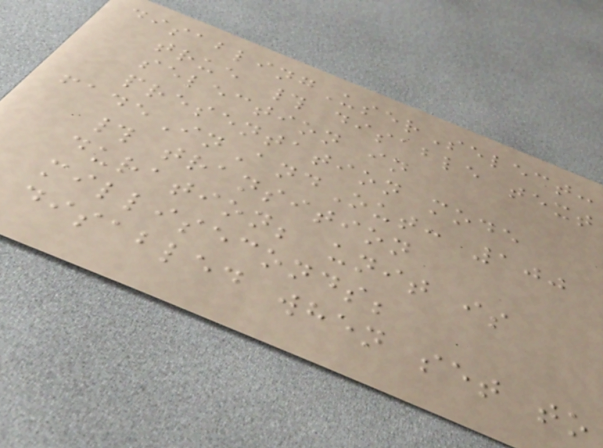disablingUserSelect:
true # disable text
selection in
presentation mode
fadeInAndOut: 100
# transition
duration; unit is
milliseconds;
disabled when set to
